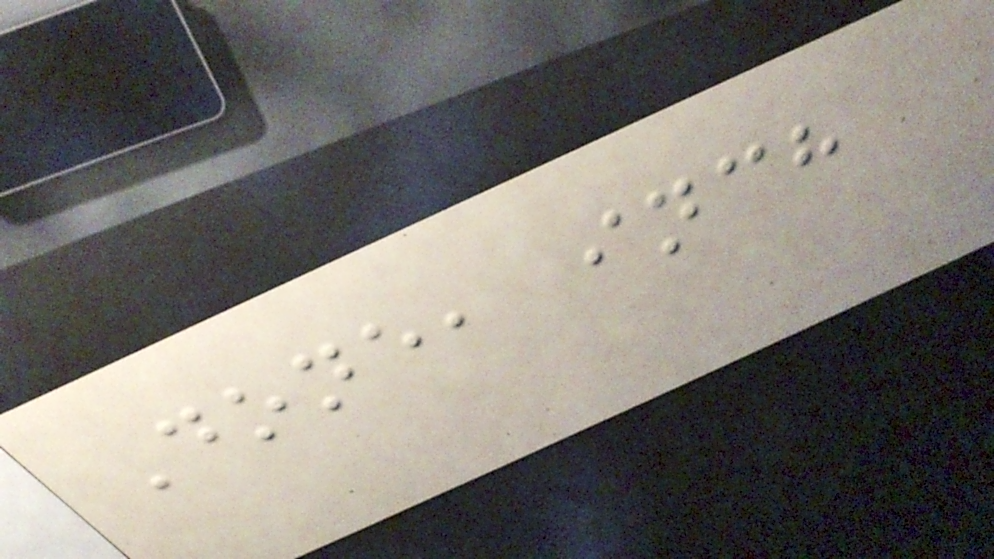Done, inch
